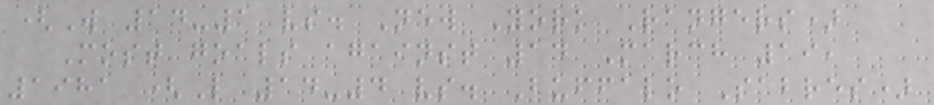(W 14-1 vs. New York Rangers)
Most goals against 14 March 19,
1981 (L 14-4 vs. Buffalo Sabres)
